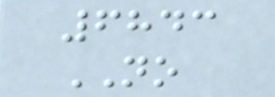6843
NO
